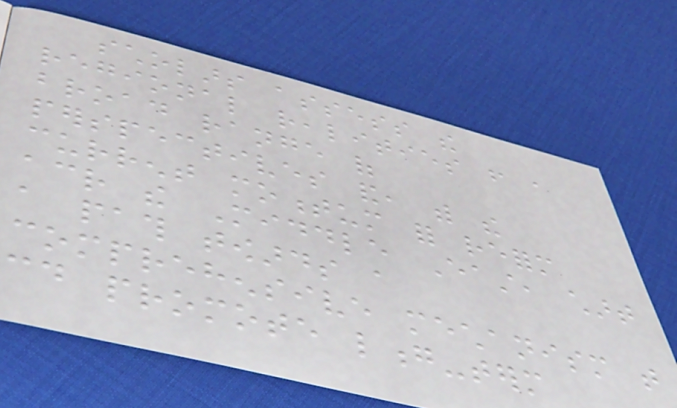scholars assess the
regional realities from a
broad range of
perspectives and, with the
current momentum for reform
across the Middle East, chart
a path towards a
comprehensive mechanism that
could promote long-term
